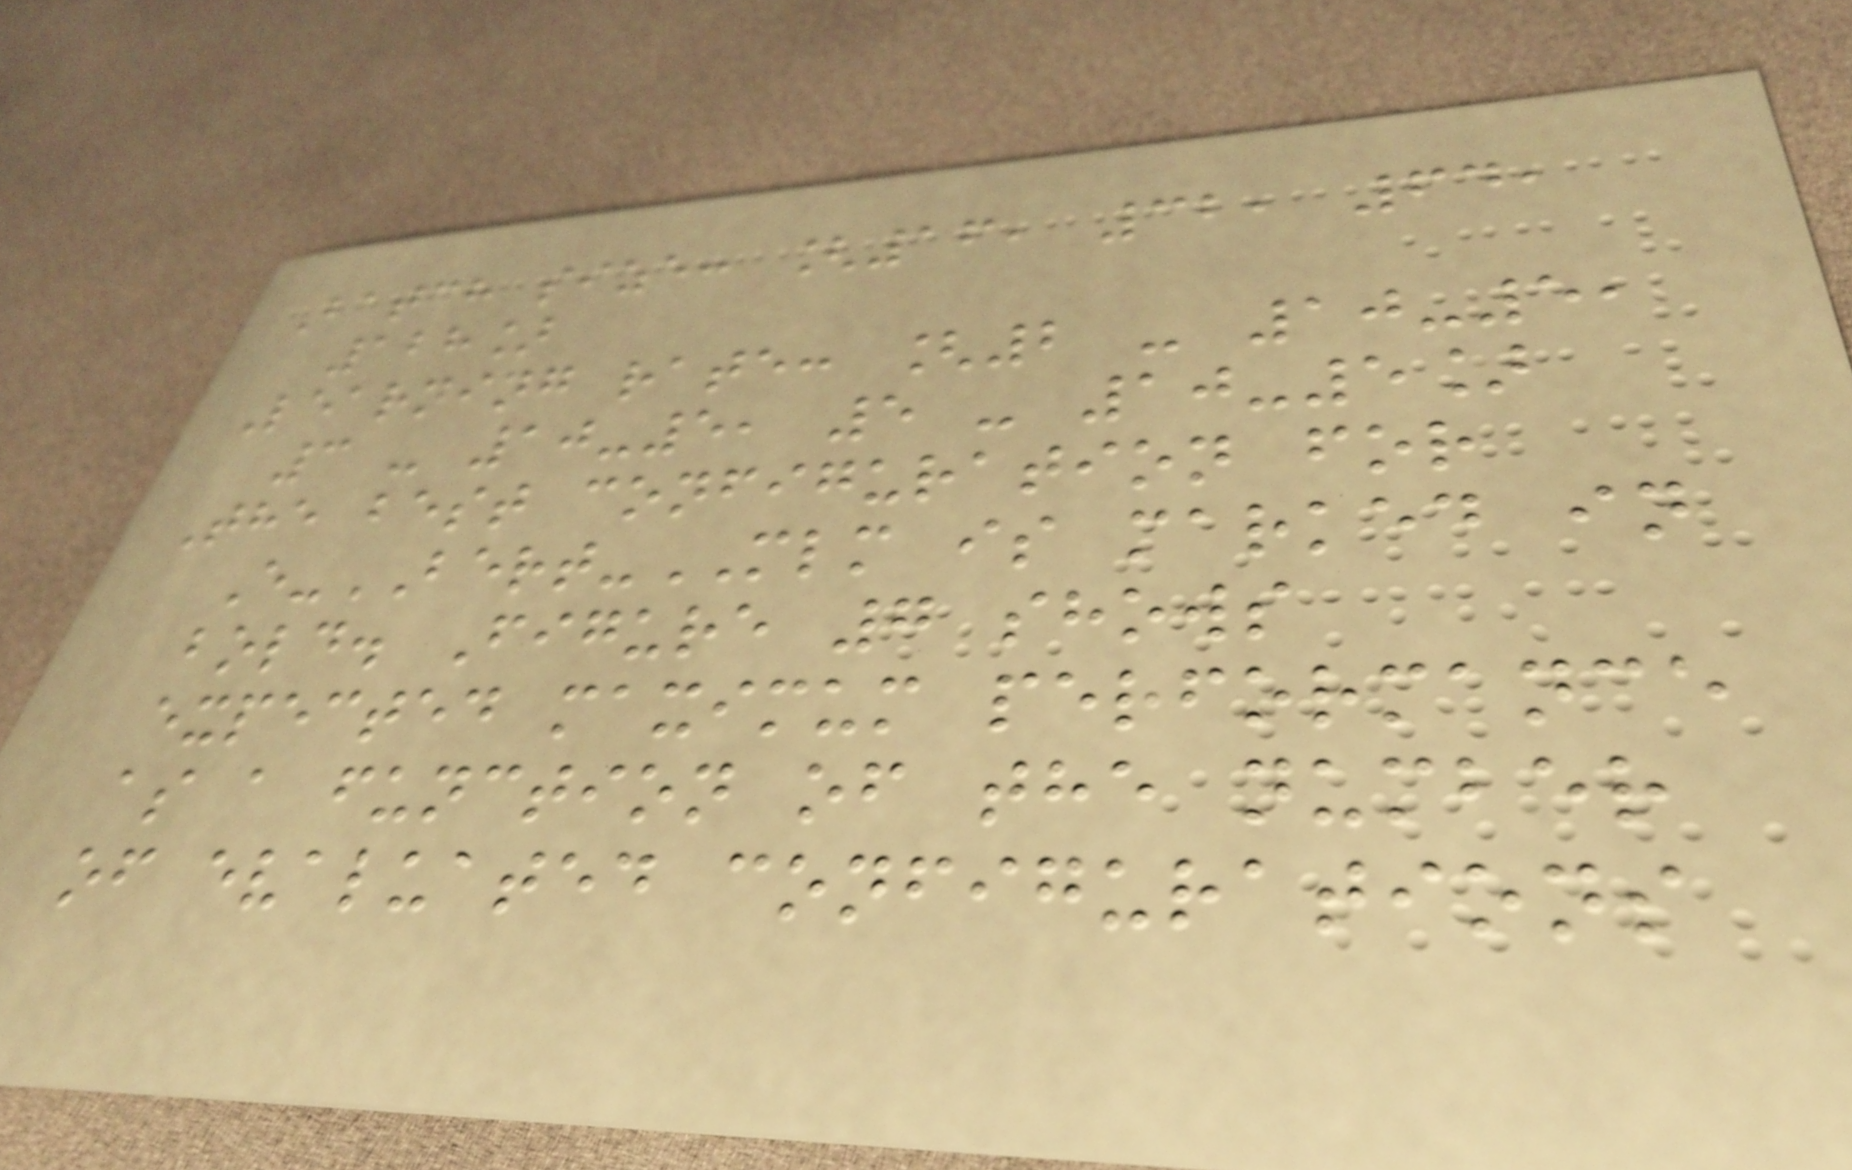Batch size: [16, 32, 64,
128]
Learning rate: [2 - 10-5,
3 - 10-5, 5 - 10-5]
The best configuration for
E-BERT-MLM is marked in
bold. Figure 7 shows
expected maximum performance
as a function of the number
of evaluated configurations
